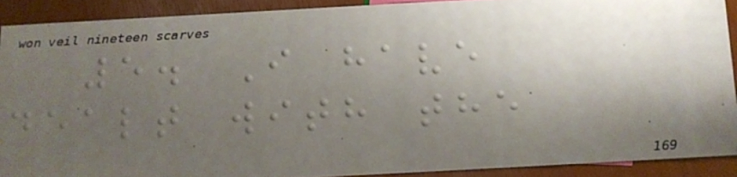5. I have
dealt with the
